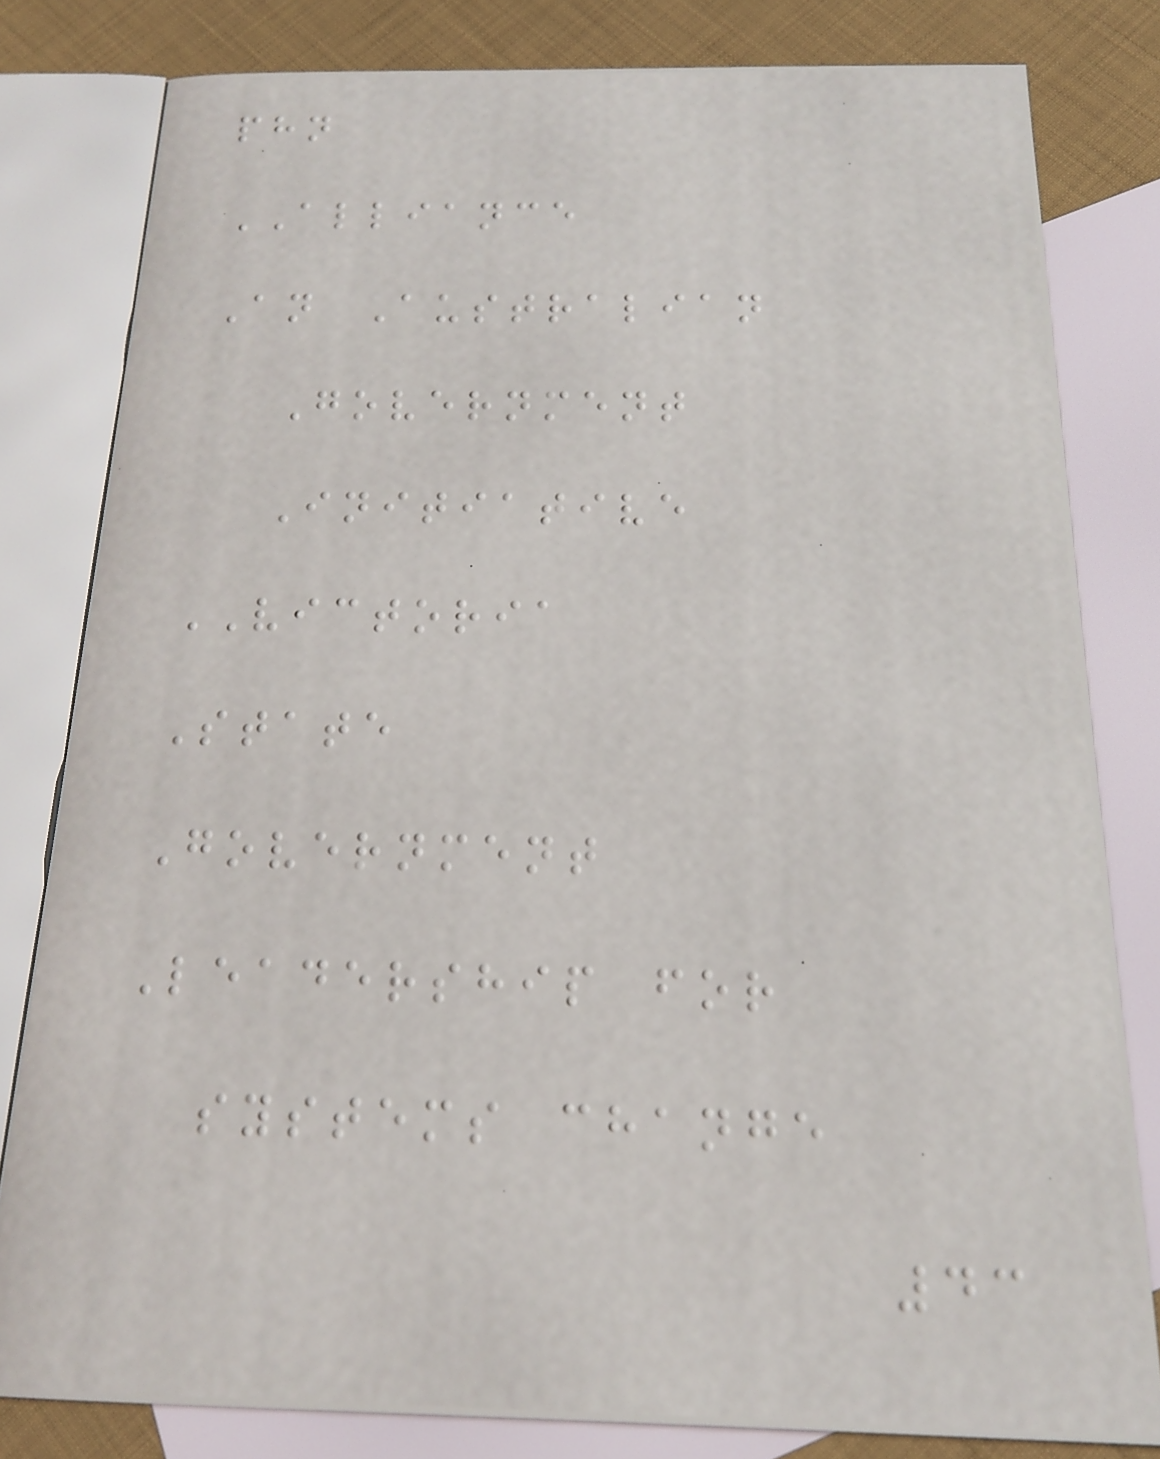phn
ALLIANCE
An Australian
Government
Initiative
VICTORIA
State
Government
Leadership for
systems change
43
